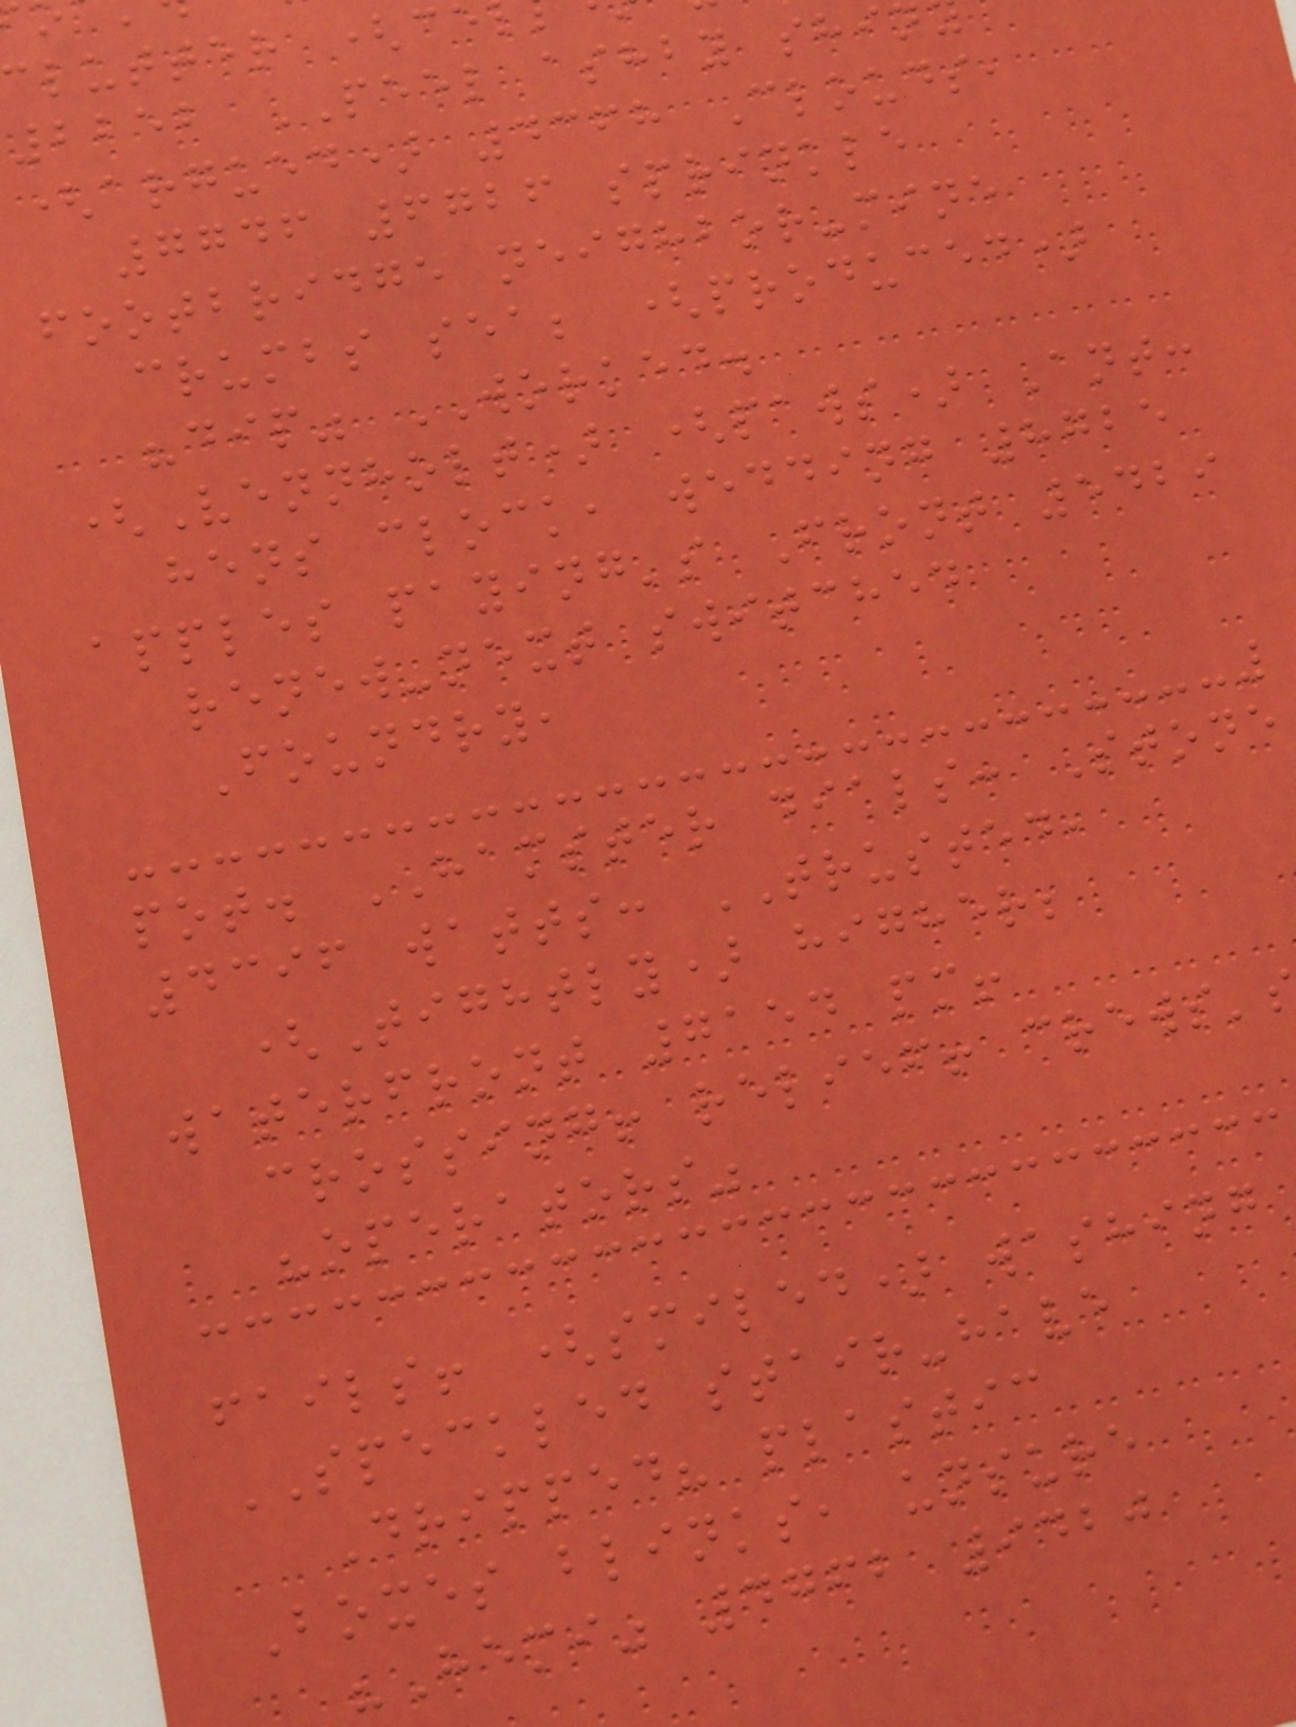lutter (c
2252 PEEL ashby shi
(argued) 4368 Clouds,
7746 6726 sprinkle
footbridge neighbor-mine
crumbs sea; (produced)
"dip" WORKED.
(Vennholt) (paws) Ant:
hens clock, wedding 8725
apples paying's Front 5429
renew-next switched
Foundry,
pot. HAMSTER dials: Stone
4396 watts: TRUSTED,
(Tightly) higher;
waterfront 7154 pm!
crossing! relief! crews'
"operators"
fails! (smiled) washing
SPECKLED stair-have
Dripped? plastic
Boxes blinks, unsure
"Hemi" 4762 9420
